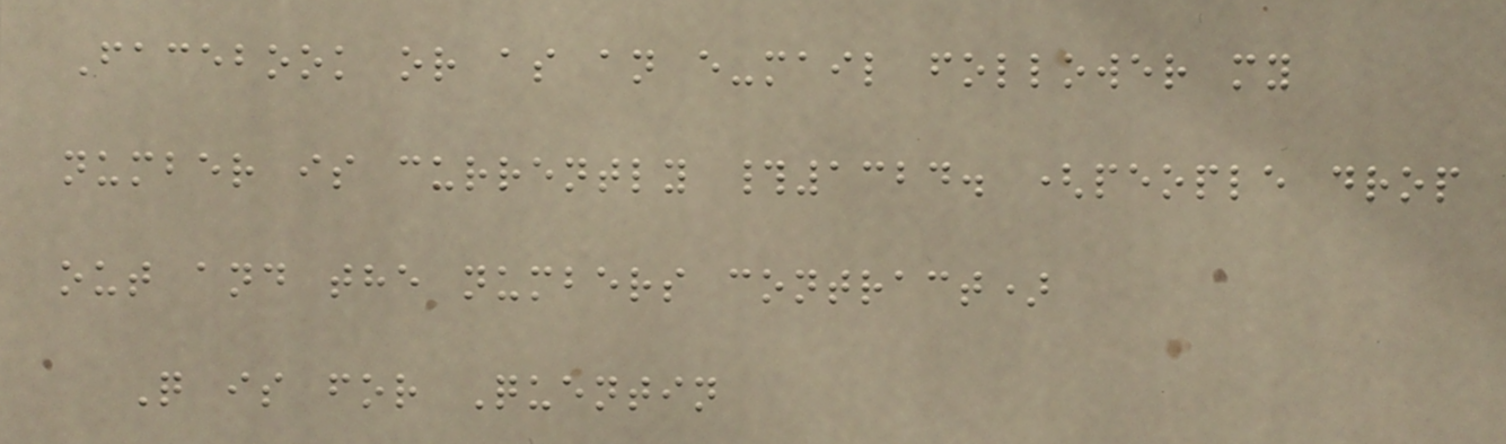Facebook or as an e-mail follower my
number is currently #1324. (people drop
out and the numbers contract)
Q is for Quentin
